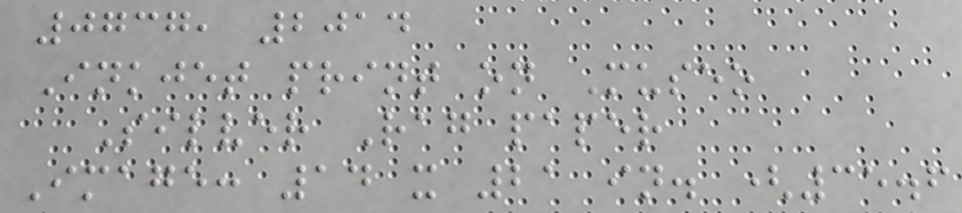0737, 2014
Inkjet print on Museo
Silver Rag paper
Image: 14 x 21 in. (35.6
